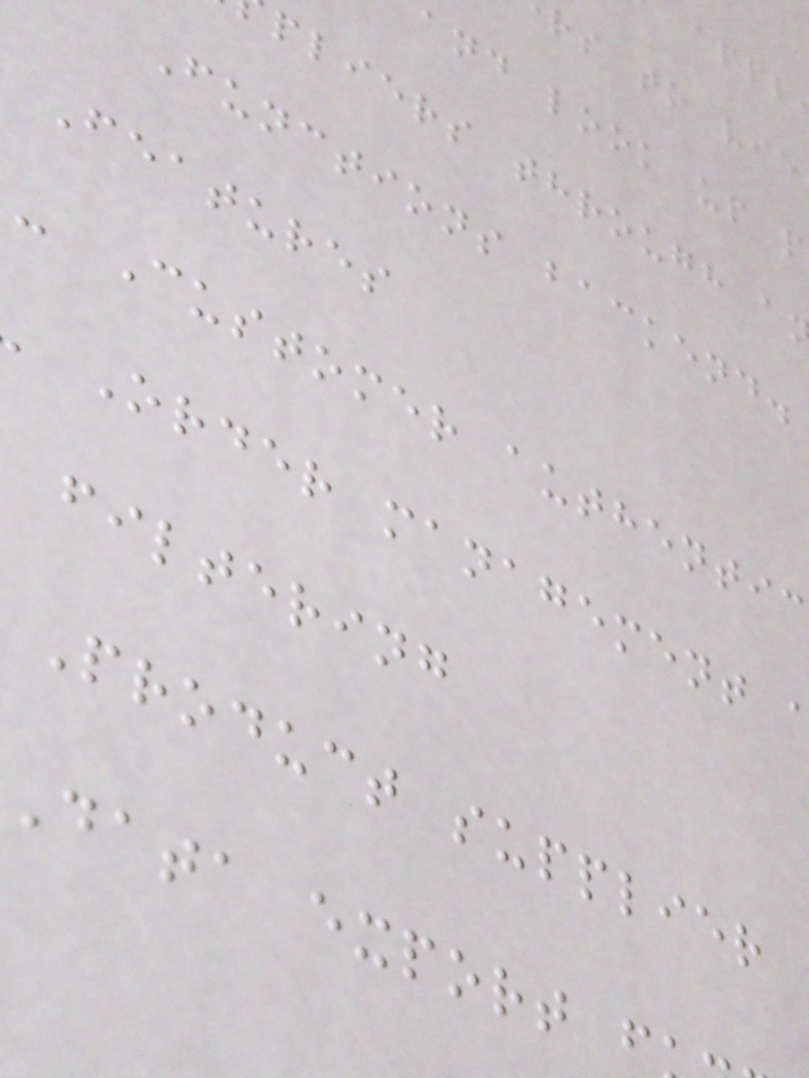rs to vie
and look up p
pliers through a
Functions backend.
Features
- Customer authentic
Order management
filtering
Product supplier
Data export f
